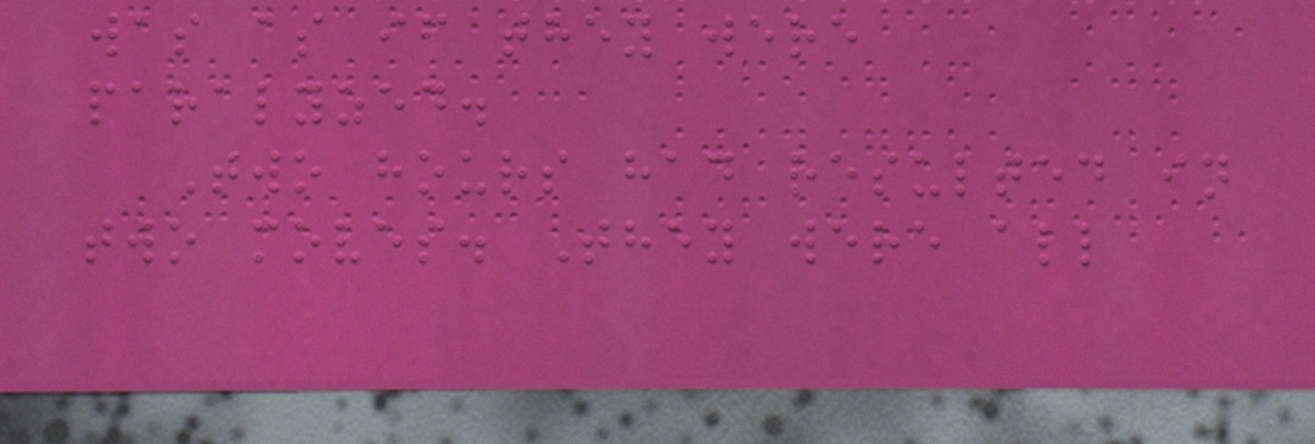was as if they were
paralyzed.
Two hours had resulted in
two moves. They were all
